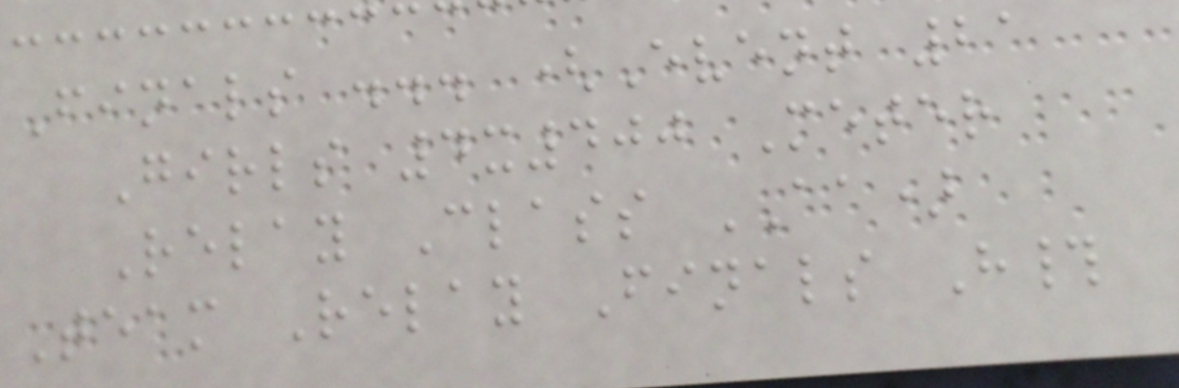Finals ... (Event 21
Girls 4x400 Meter
Relay Class AA)
Team Relay Finals H#
